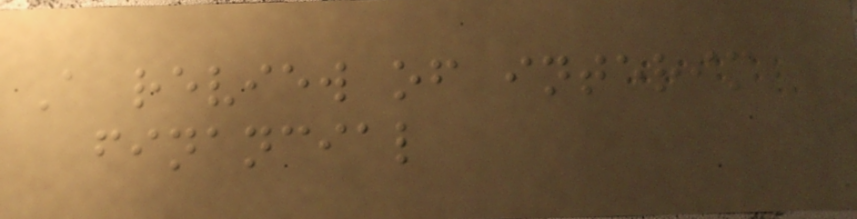A review of interim
financial
